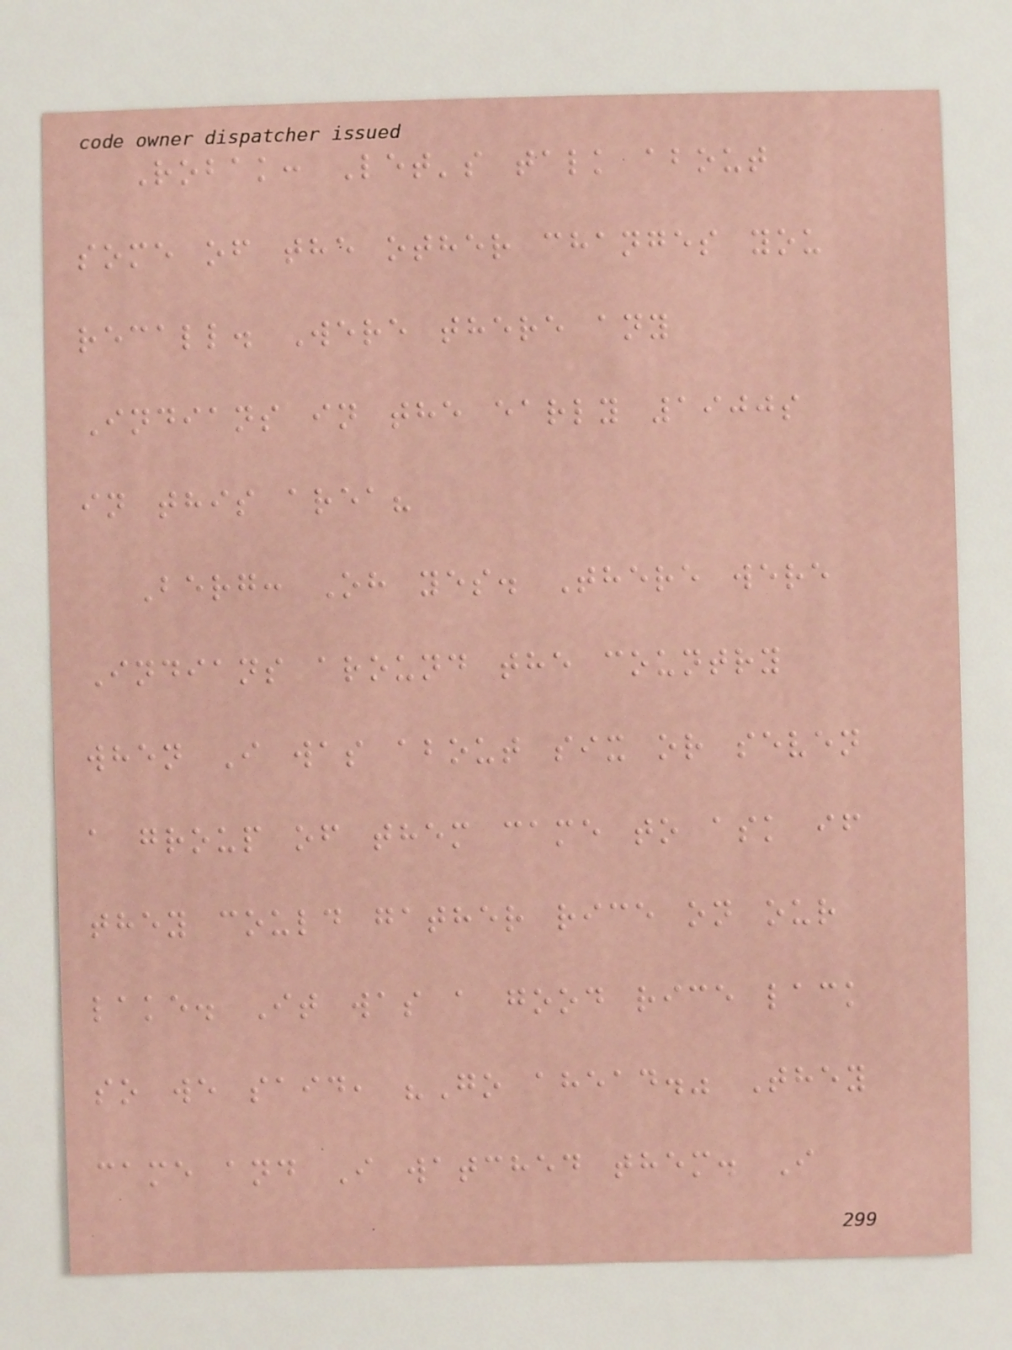Robak: Let's talk about
some of the other changes you
recall. Were there any
Indians in the early 1900s
in this area?
Berg: Oh yes. There were
Indians around the country
when I was about six or seven
a group of them came to ask if
they could gather rice on our
lake. It was a good rice lack
so we said, "Go ahead." They
came and I watched them. I
